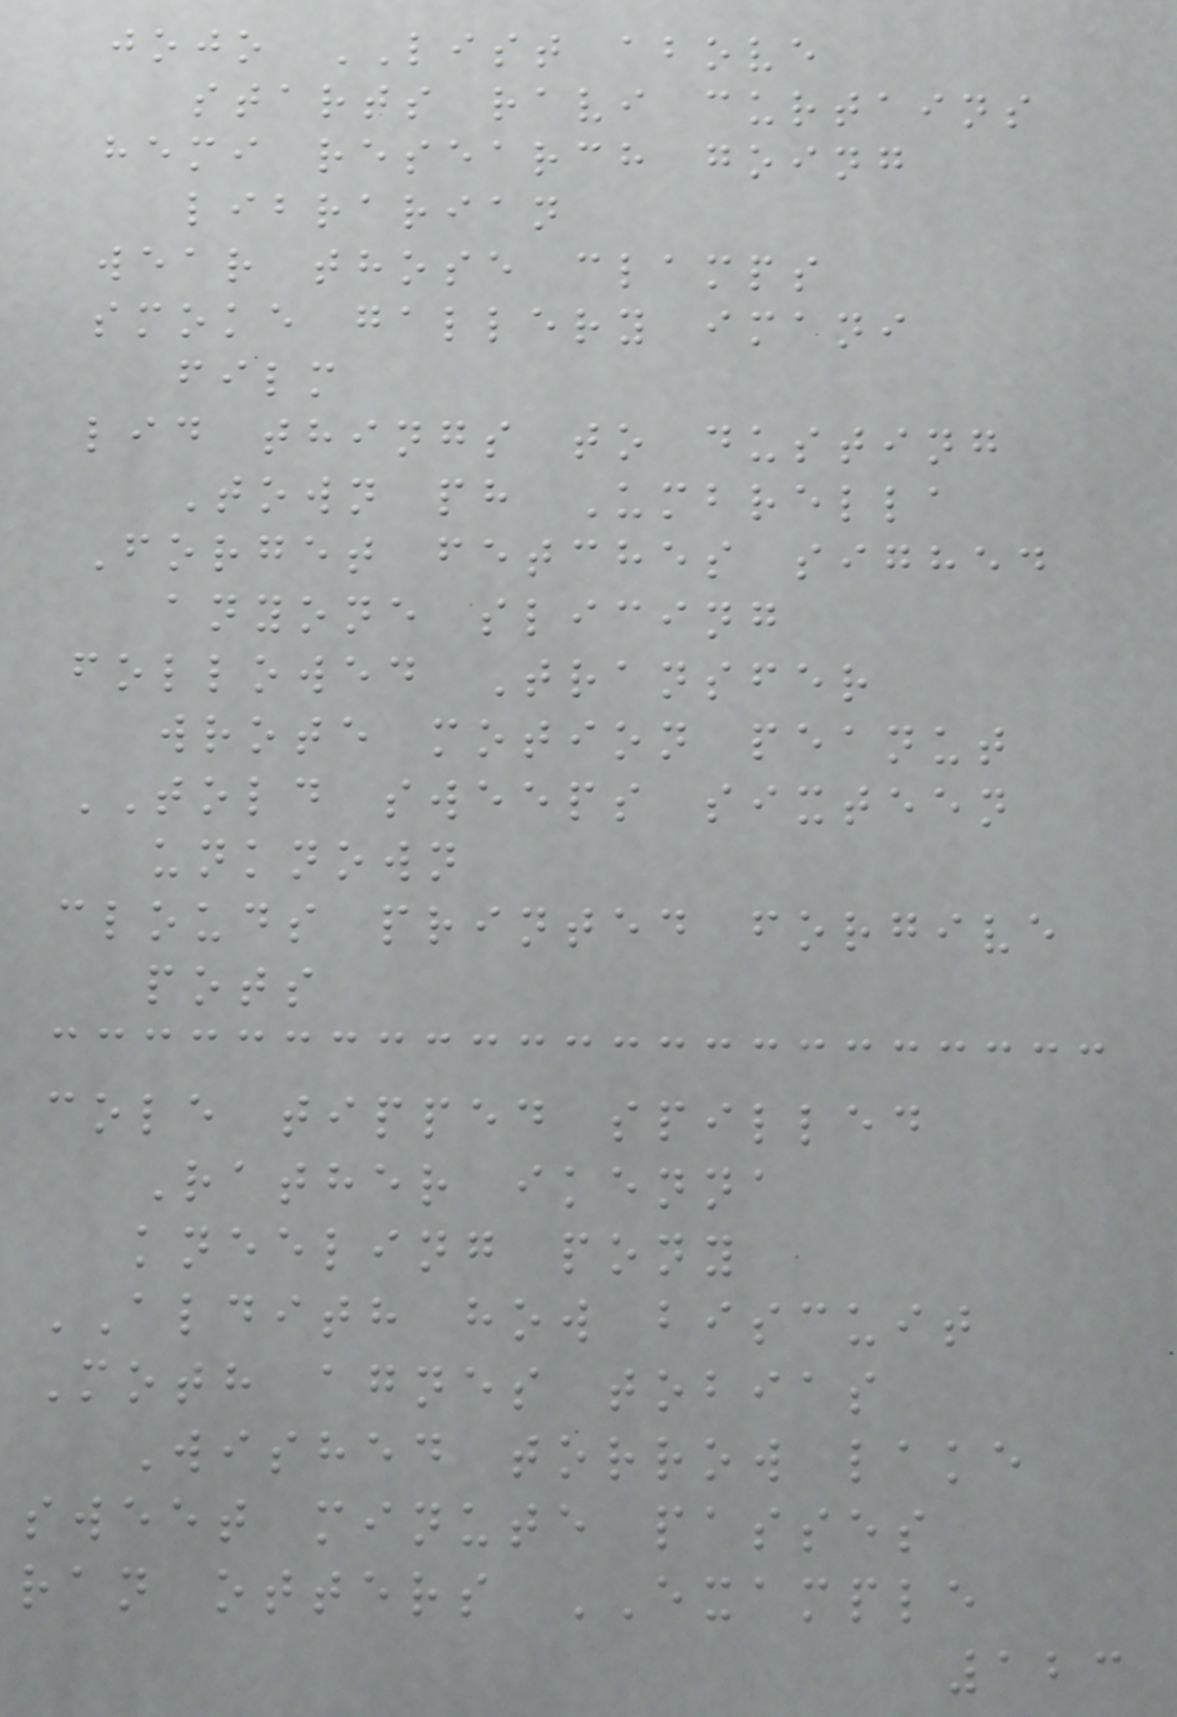jojo LIST above
starts ravi curtains
hemi research going
librarian
wear those clamps
smoke gallery imani
film
lid things to dusting
Town ph Umbrella
Forget fetches sighed
anyone slicing
followed Transfer
wrote motion peanut
TOLD sweeps sixteen
unknown
clouds printed forgive
pots
cole tipped spilled
Rather ikenna
kneeling pony
ALDITH how biscuit
Moth agnes tobias
Wished torrow lake
sweet minute passes
ran otters EXAMPLE
123
